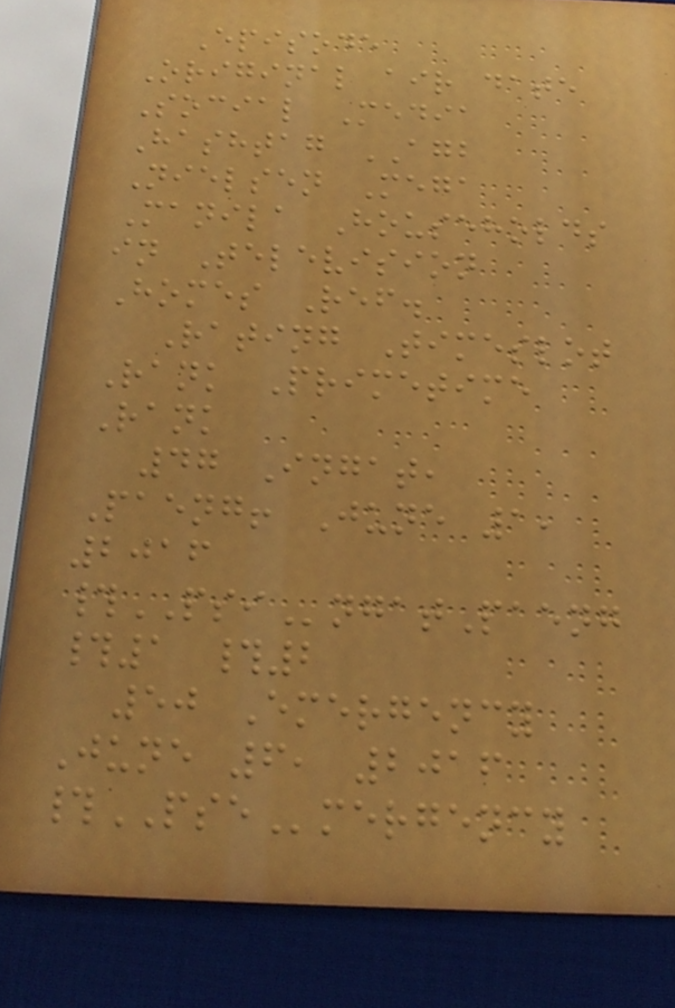Episode
Original air date
Social Media
Hashtag AGB
Nielsen Mega
Manila Households
in Television
Homes Ref.
Rating Timeslot
Rank Primetime
Rank
47 Ingat,
Paeng! June 1,
2016
#PSIngatPaeng
#1 #2
50 Emergency
June 6, 2016
#PSEmergency
